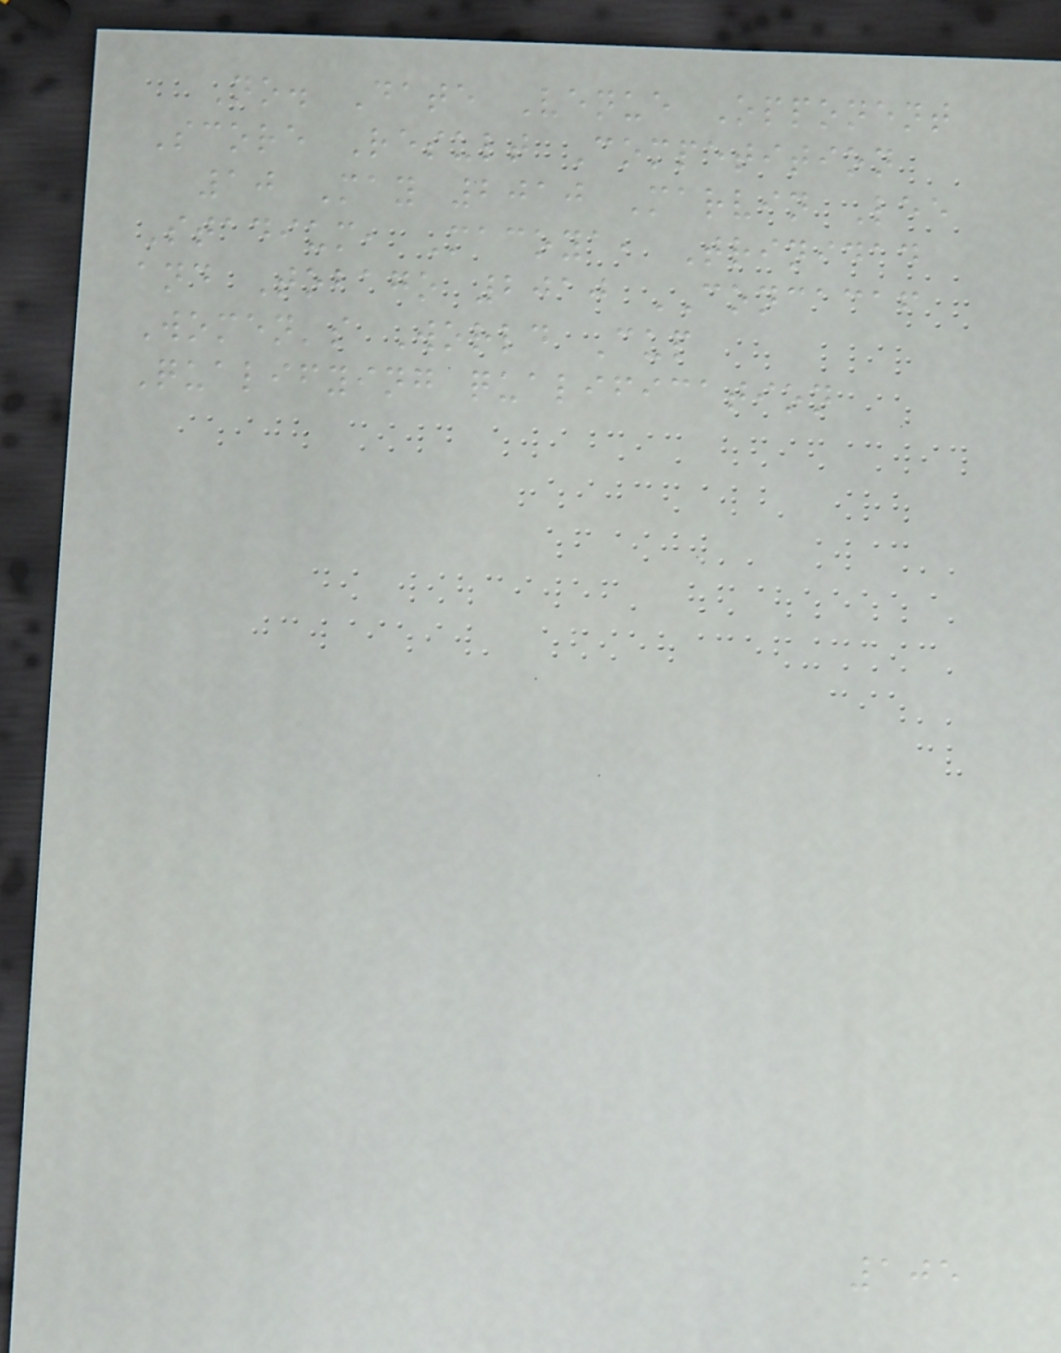No. Date Venue Opponent
Score Result Competition
10 May 2010 Marvin Lee
Stadium, Macoya, Trinidad
and Tobago 2010 CONCACAF
Women's World Cup
Qualifying qualification
105
